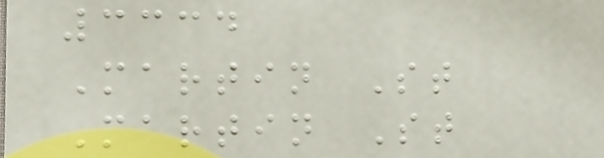3334
Martin St
Martin St
